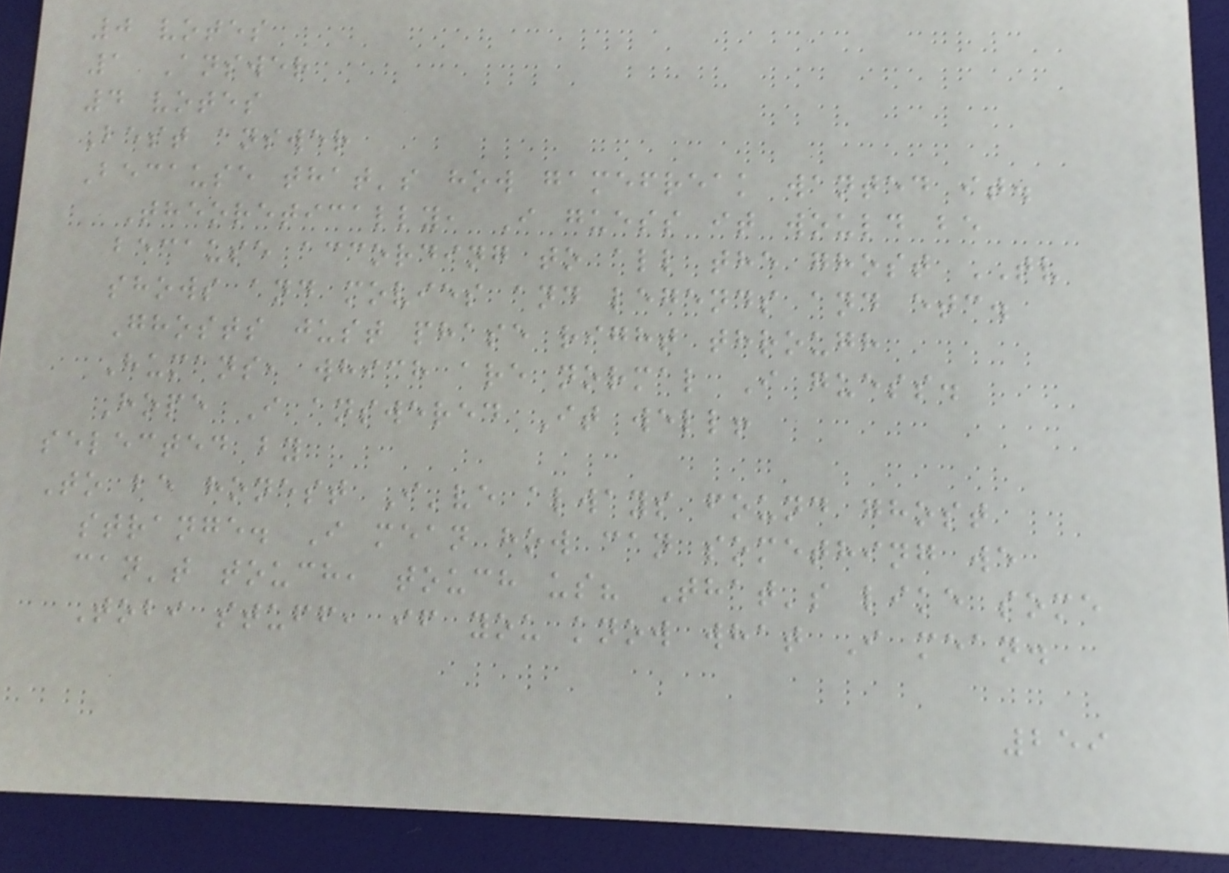0 votes
1 Answer
4 votes
Best answer
Because that's how gamefreak wanted it.
Theoretically, I guess it would be
because according to all the ghost TV
shows and movies and legends and etc.
Ghosts just phase right through
Humans, which are normal I guess.
Hope I answered It well!
selected by
To be honest I've always found ghost
strange. I mean how can something we
can't touch, touch us? That's like some
Tobi stuff, if you know what I mean.
259
